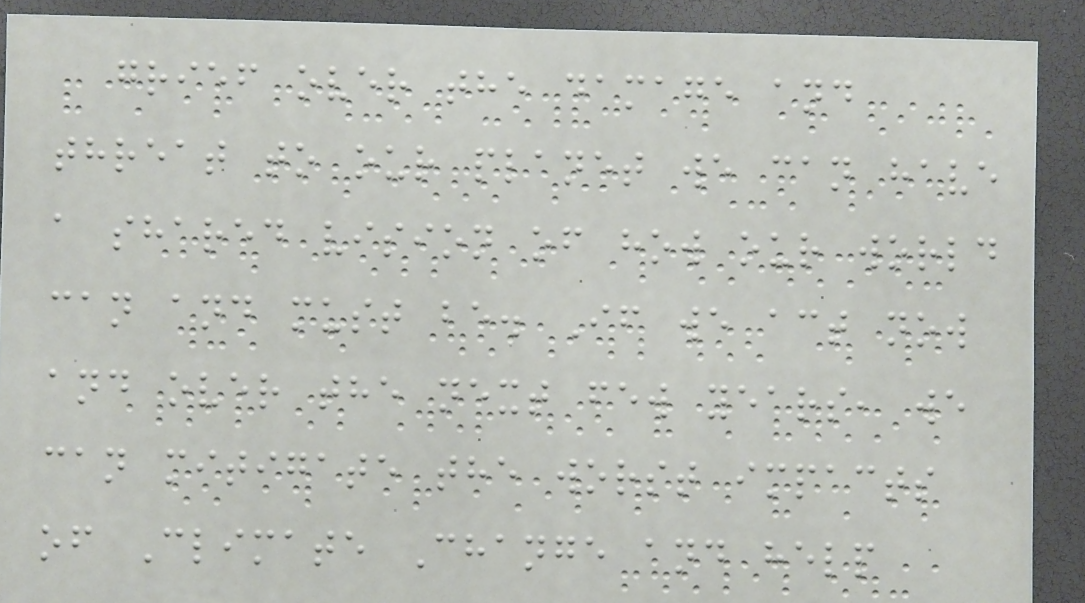grief over the damage and
threat to our planet we can have
a shared vision of how our world
can and must be. If we act now
and over the next few years, we
can mitigate the worst impacts
of Climate Change and help
